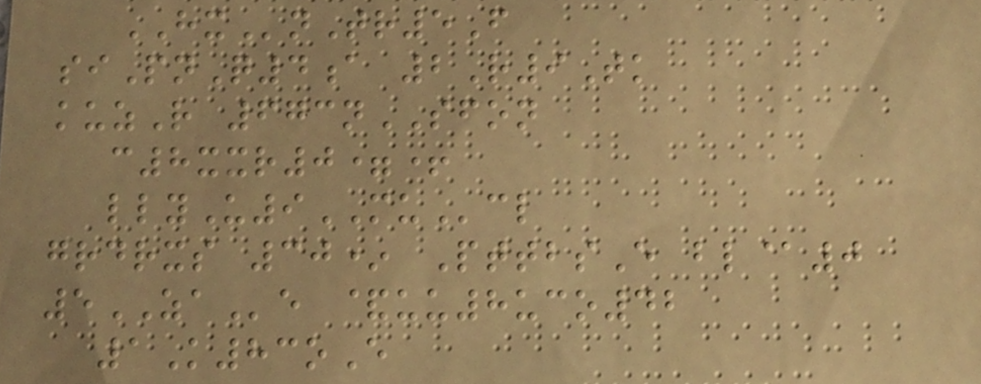HXnTr5F
siPnQ4a 2R9Tk
kuzR 673nSFON
c8xxr0=+
llyU9MUcl
grdrxs 30* PttbsE bl@0
5ZAe &uu8uco42
1K83oE
